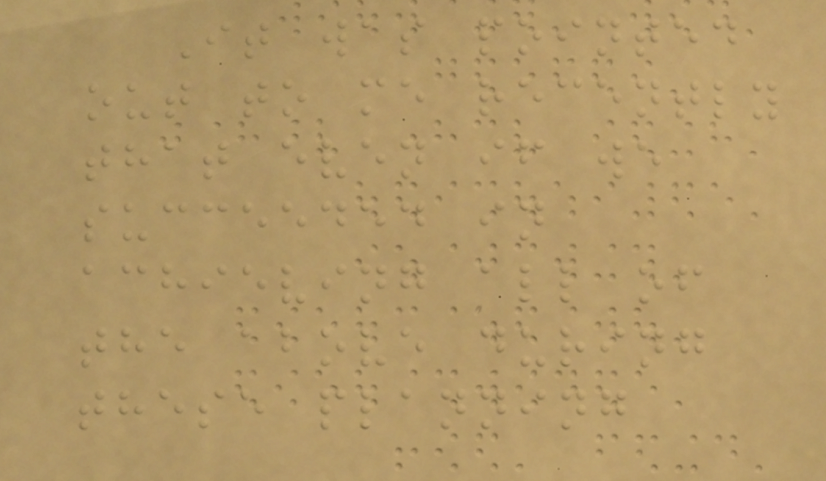It was pointed
out to me recently
that even if we
succeeded in
achieving all of
the above during
these planning
